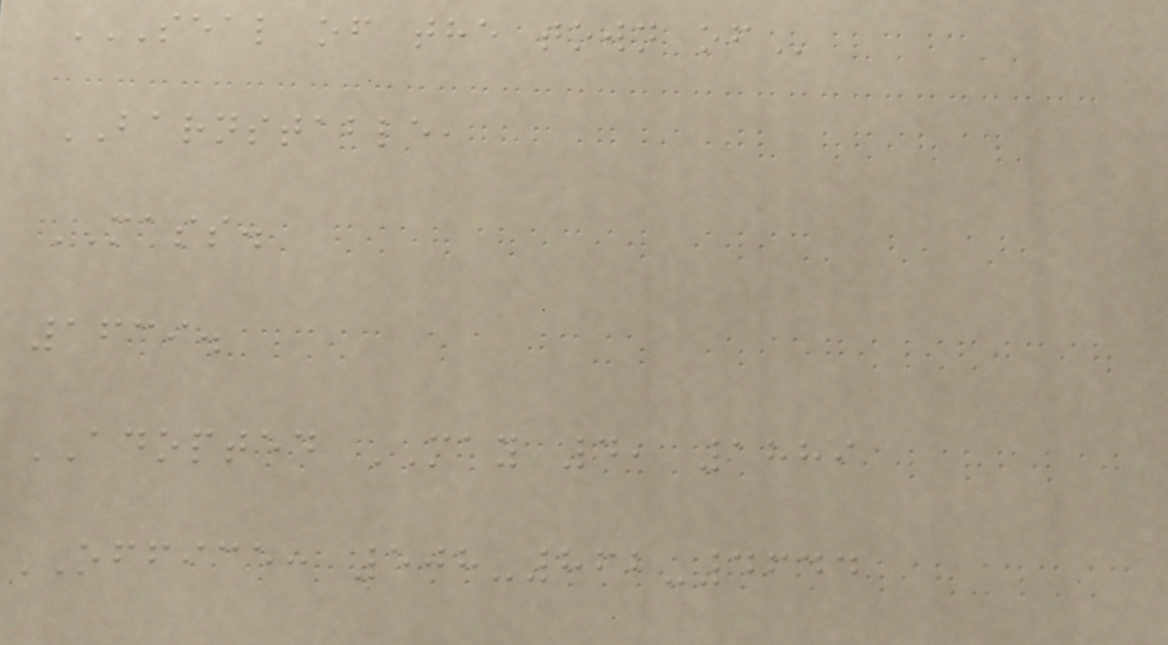SEAL OF THE TOWN OF
BARNSTABLE,
MASS.
1639.
ADOPTED MAY 4, 1889
OFFICE: 508-862-4644
